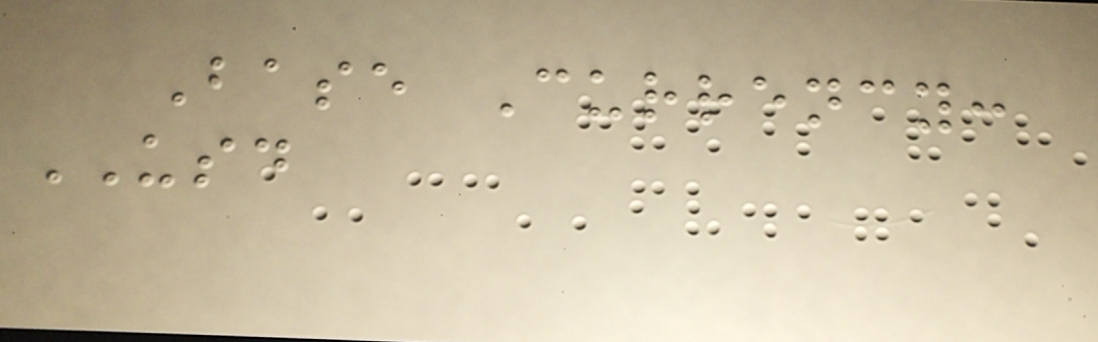Base Currency:
USD
